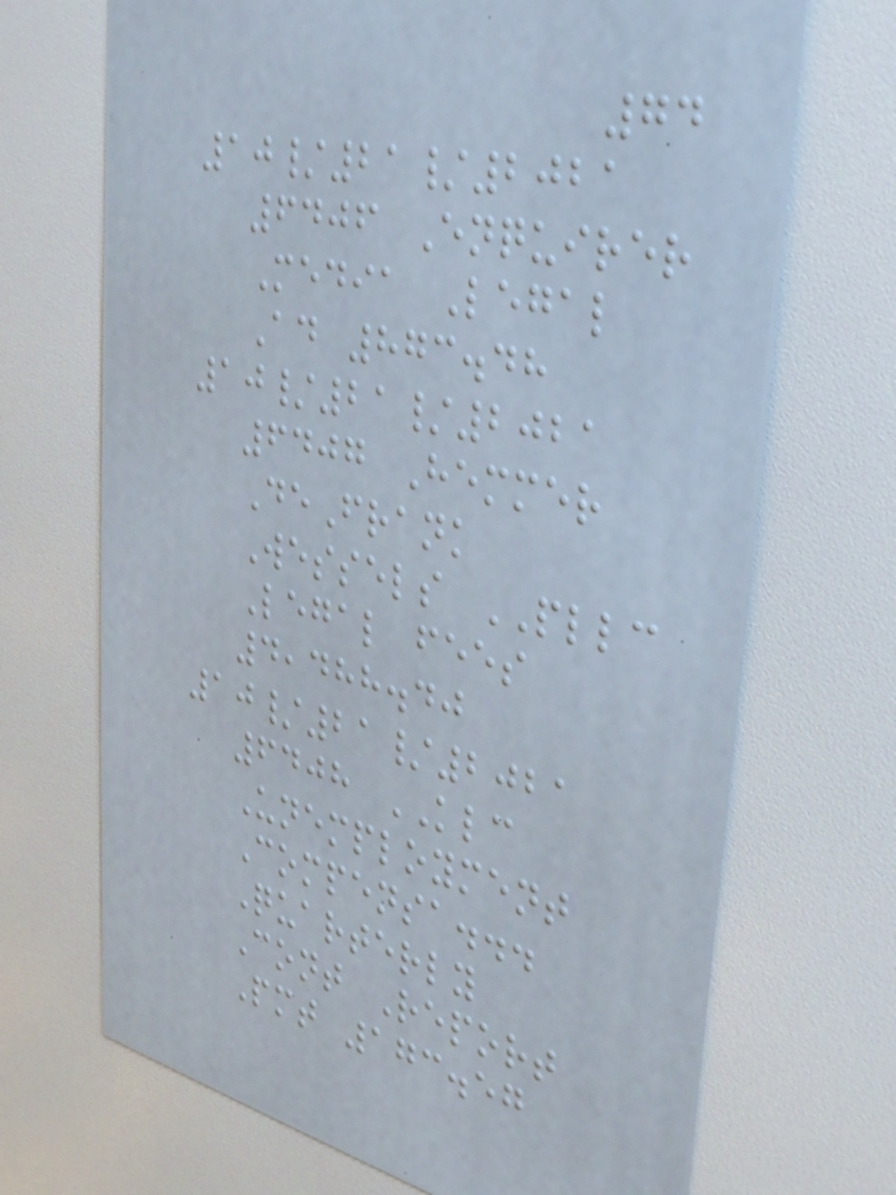74
10/21/2021
6406 Enquirer
Media Legal
Ad 873.48
10/21/2021
6407 Hemmer
DeFrank
Wessels PLLC
Legal fees
4,488.40
10/21/2021
6408 KLC
Unemployment
Compensa...
Quarterly
Cont Report
Pmt 173.57
